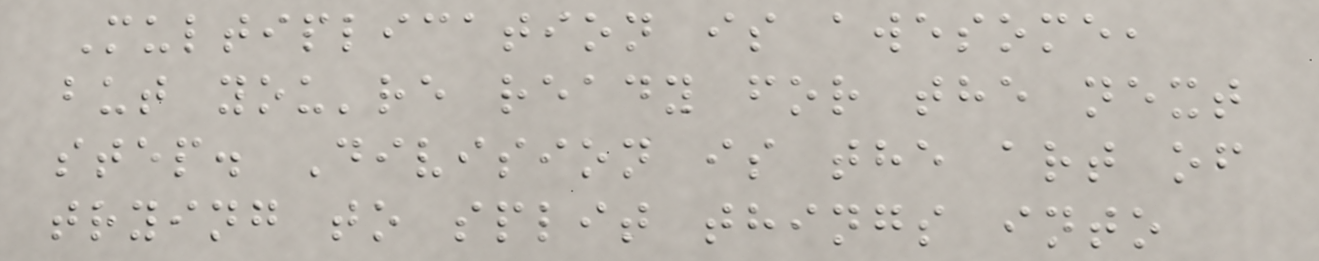Multiplication is awesome,
but you're ready for the next
step. Division is the art of
trying to split things into
